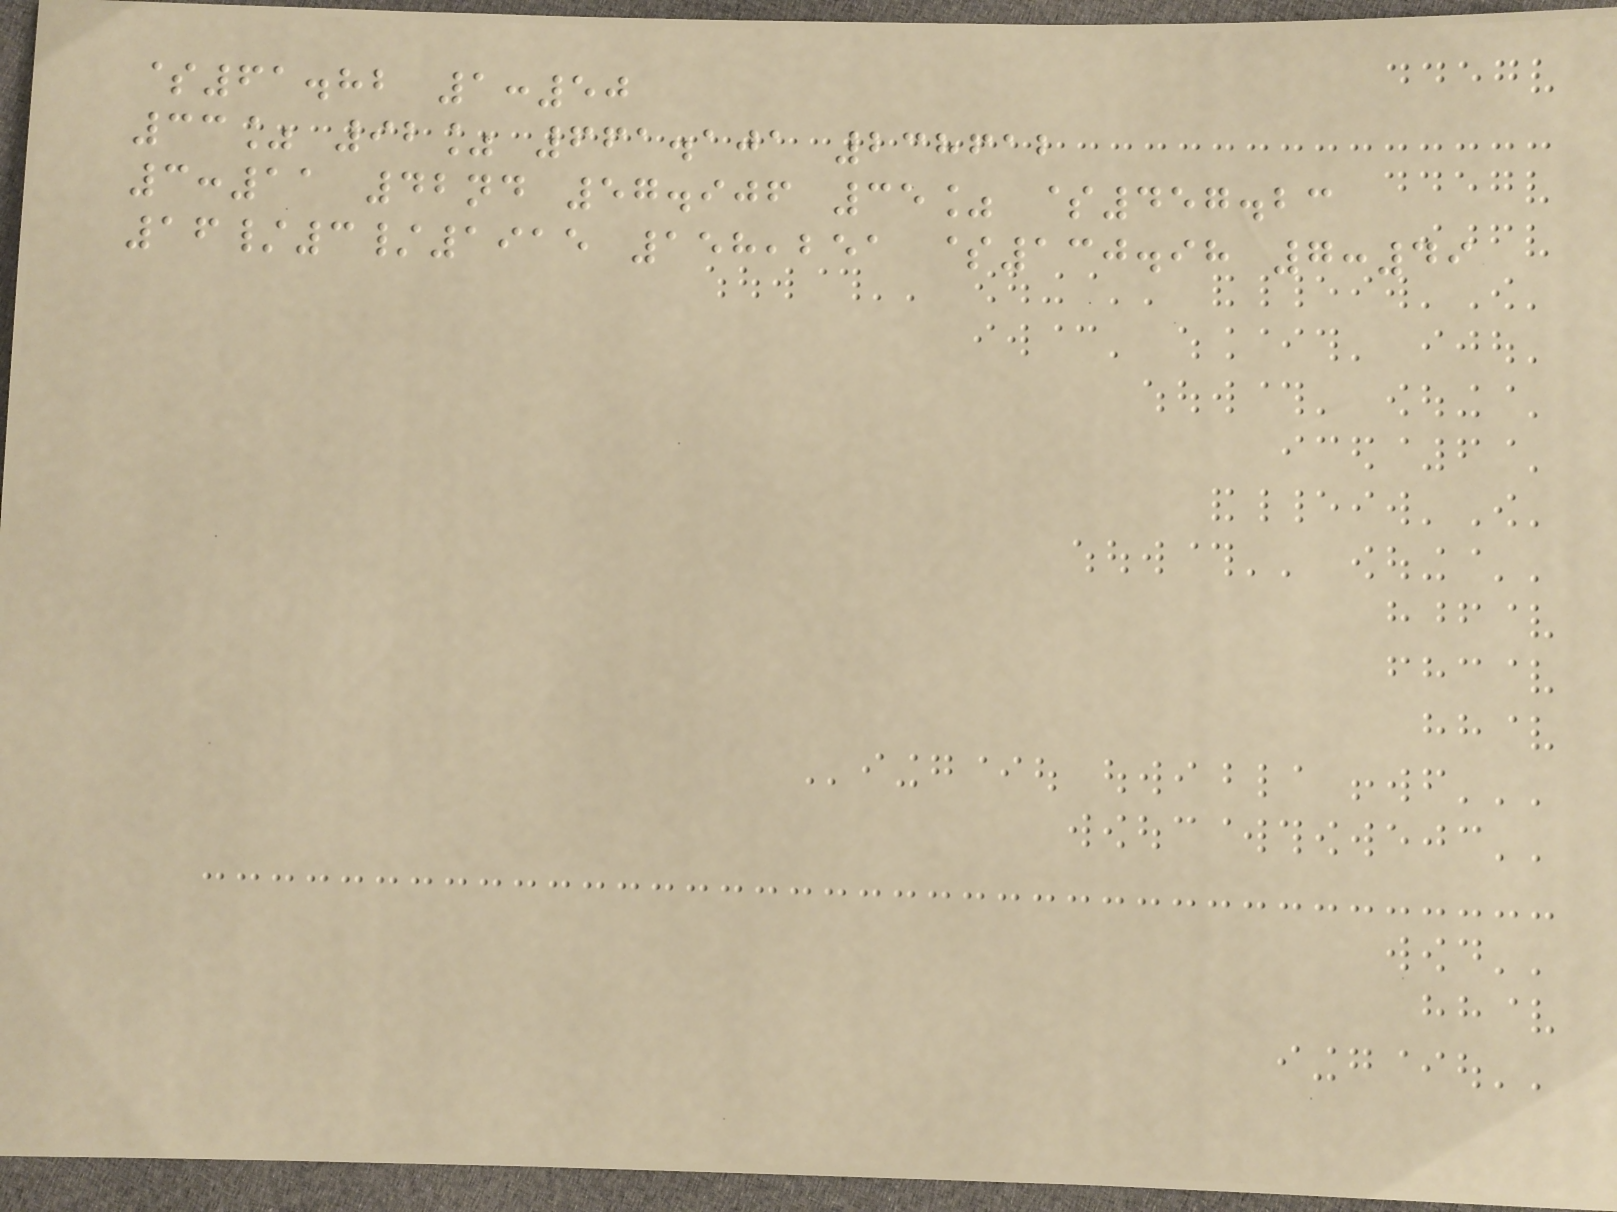$61.82 1:50
33% 92% 661.101 238612
3:11 42nd 57.906 35% $457.23
16/3/1915 158,251 $130.98 7:49
